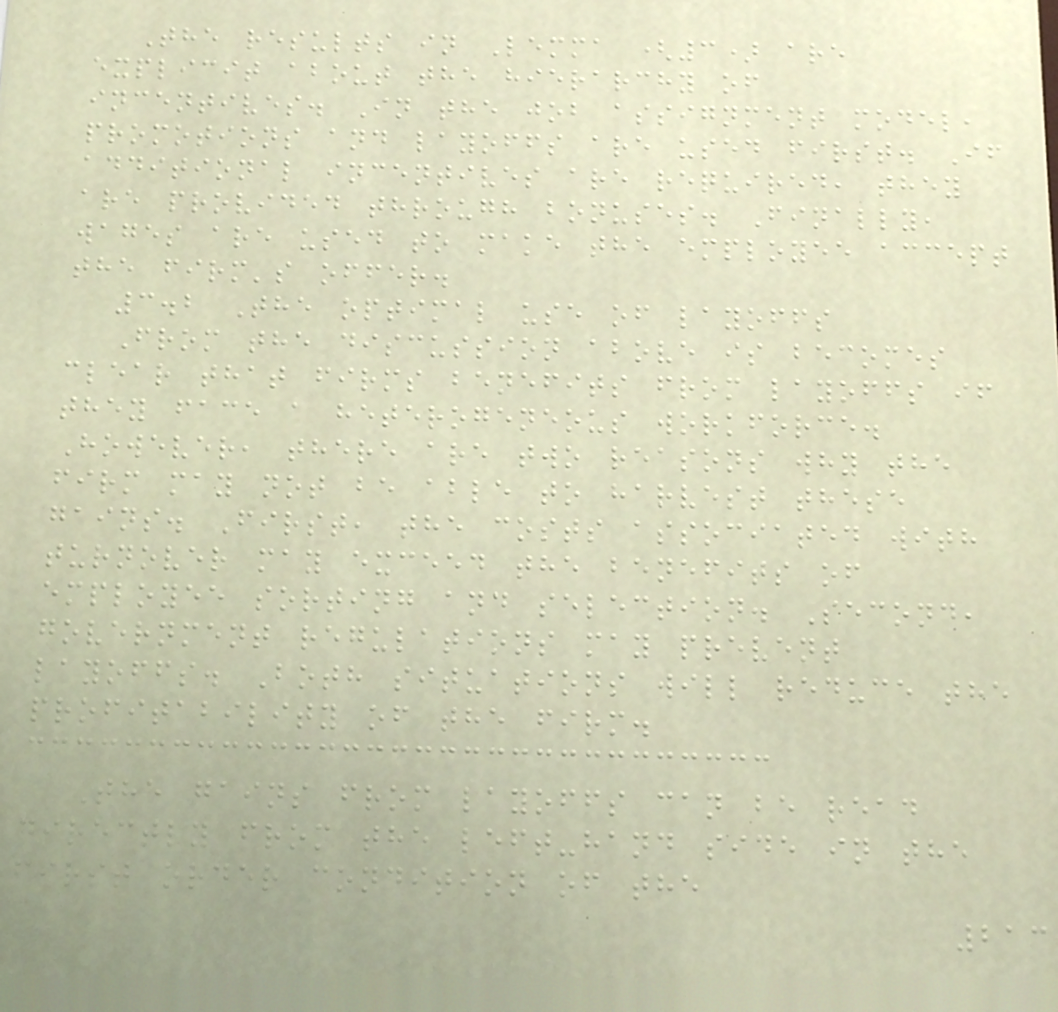The results in Lemma (3) are
explicit about the hierarchy of
incentives. In the job assignment model,
promotions and layoffs are used first. If
additional incentives are required, they
are provided through bonuses. Finally,
wages are used to make the employee accept
the firm's offer.
3.2 The optimal use of layoffs
From the discussion above is becomes
clear that firms benefits from layoffs if
they face a heterogeneous workforce.
However, there are two reasons why the
firm may not be able to harvest these
gains. First, the costs associated with
turnover may exceed the benefits of
employee sorting and selection. Second,
government regulations may prevent
layoffs. Both situations will reduce the
profitability of the firm.
The gains from layoffs can be read
directly from the left-hand side in the
first order condition of the
213
